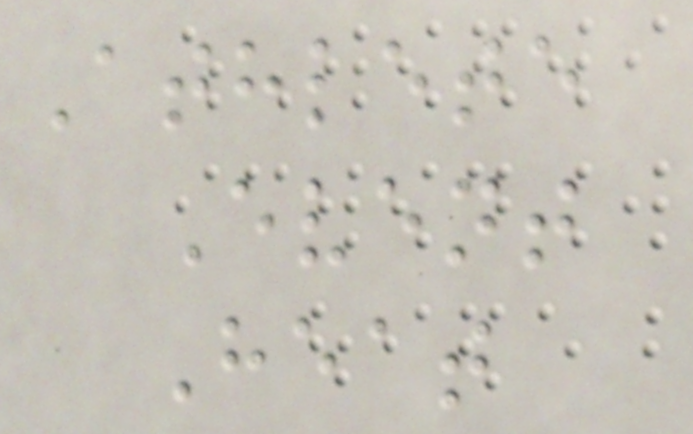Athlete
Event
Heat
